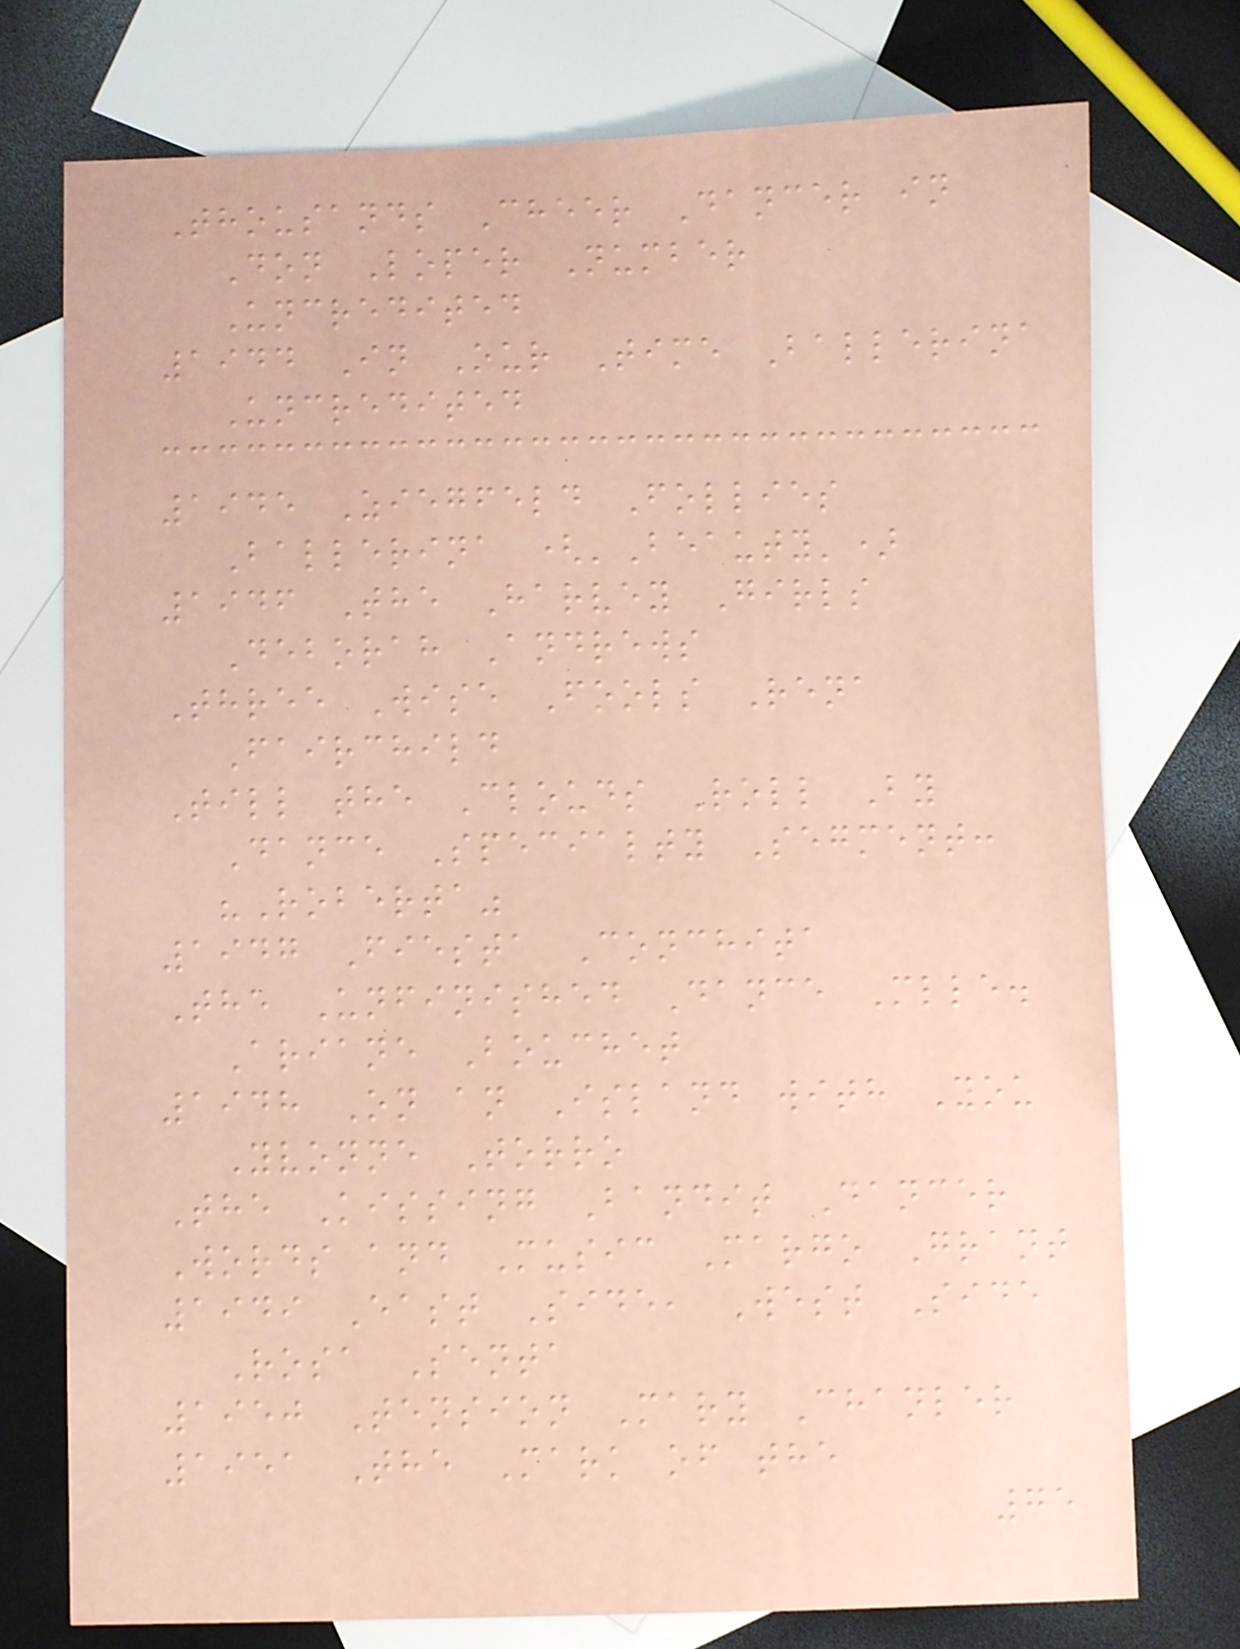Thousands Cheer Dancer in
Don Loper Number
Uncredited
1944 In Our Time Ballerina
Uncredited
1945 Ziegfeld Follies
Ballerina ('Beauty')
1946 The Harvey Girls
Deborah Andrews
Three Wise Fools Rena
Fairchild
Till the Clouds Roll By
Dance Specialty Segment:
"Roberta"
1947 Fiesta Conchita
The Unfinished Dance Mlle.
Ariane Bouchet
1948 On an Island with You
Yvonne Torro
The Kissing Bandit Dancer
Words and Music Margo Grant
1949 East Side, West Side
Rosa Senta
1950 Tension Mary Chanler
1951 The Mark of the
75
